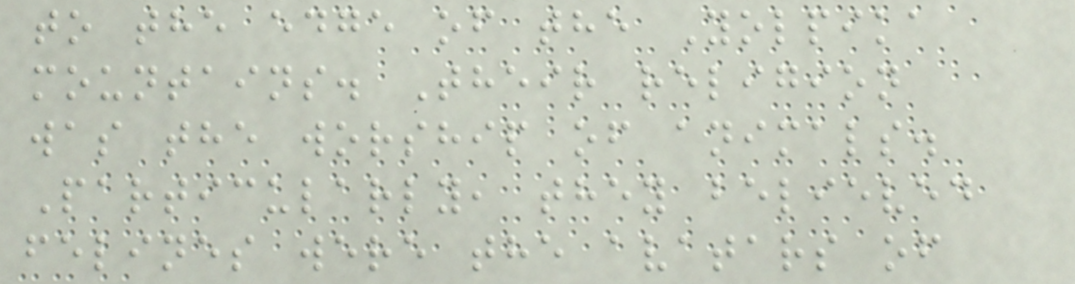to the edge of the Yolpika
mountains. Their religion
was the worship of animals.
Particularly, they believed
felines were the avatars of
